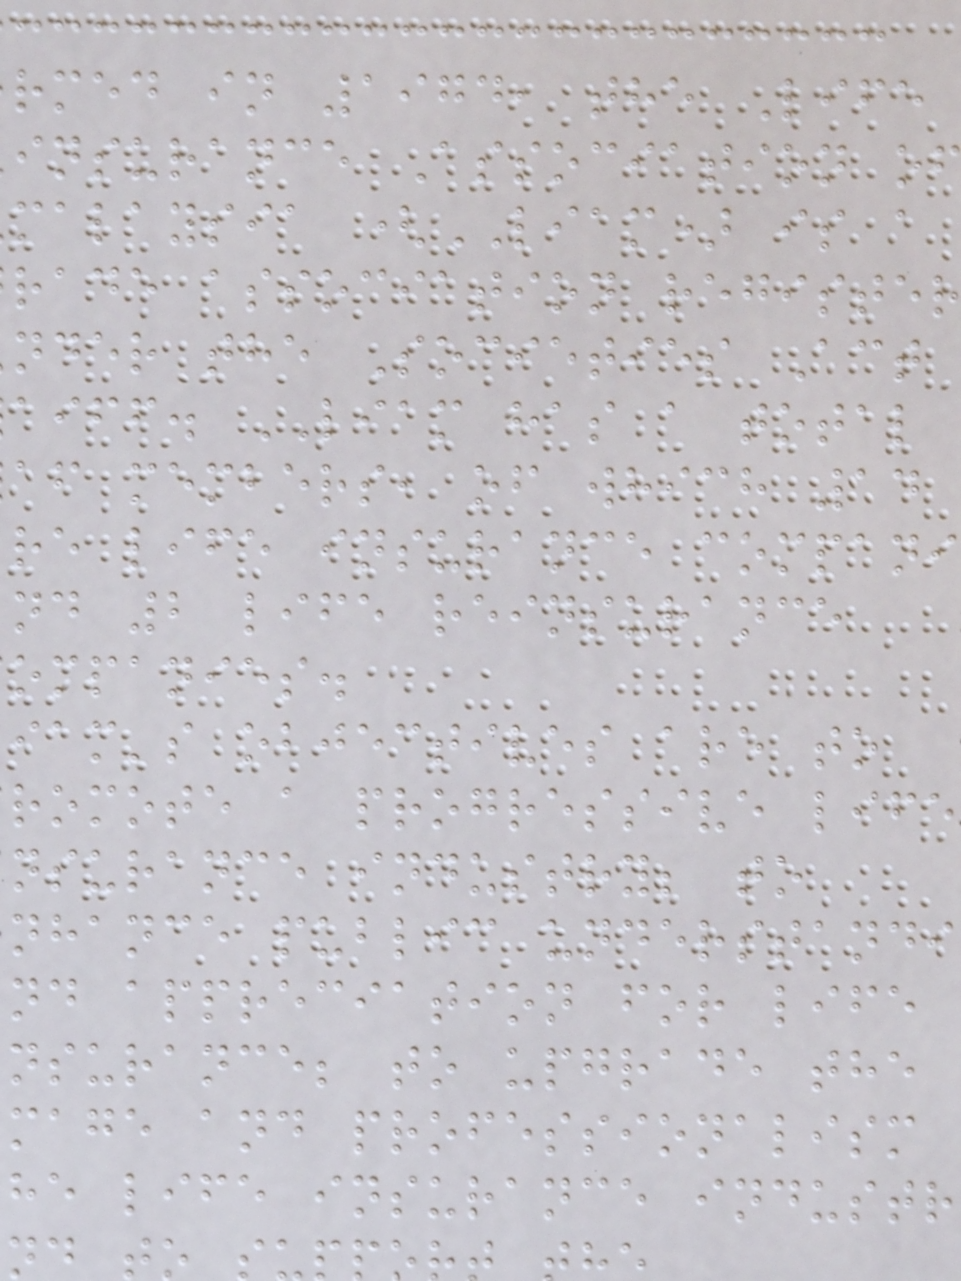rmed in 1974, the Life
insurance Association o
malaysia (LIAM) is a
rade association register
nder the Societies Act
aiff. LIAM has a total
af members, of which 14
re life insurance compani
nd 2 life reinsurance
ompanies.
iam's objectives are to
romote a progressive life
nsurance industry; to
nhance public understandi
nd appreciation for life
nsurance; to upgrade the
mage and professionalism
he life insurance industr
